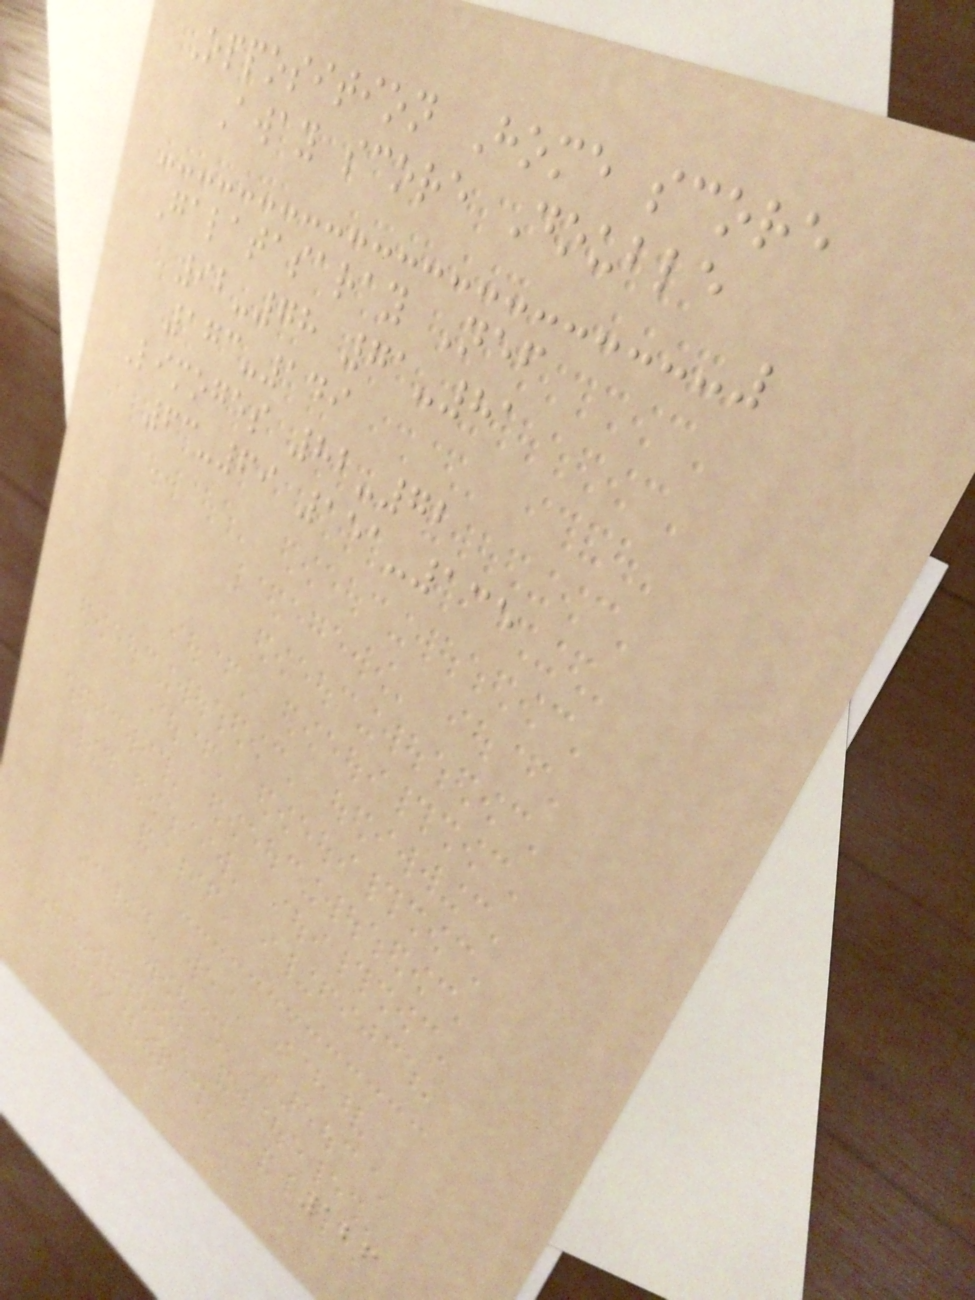Opposition Home score
Away score Double
Galatasaray Nef
92-78 71-81
173-149
Limoges 82-72
63-69 151-135
126
